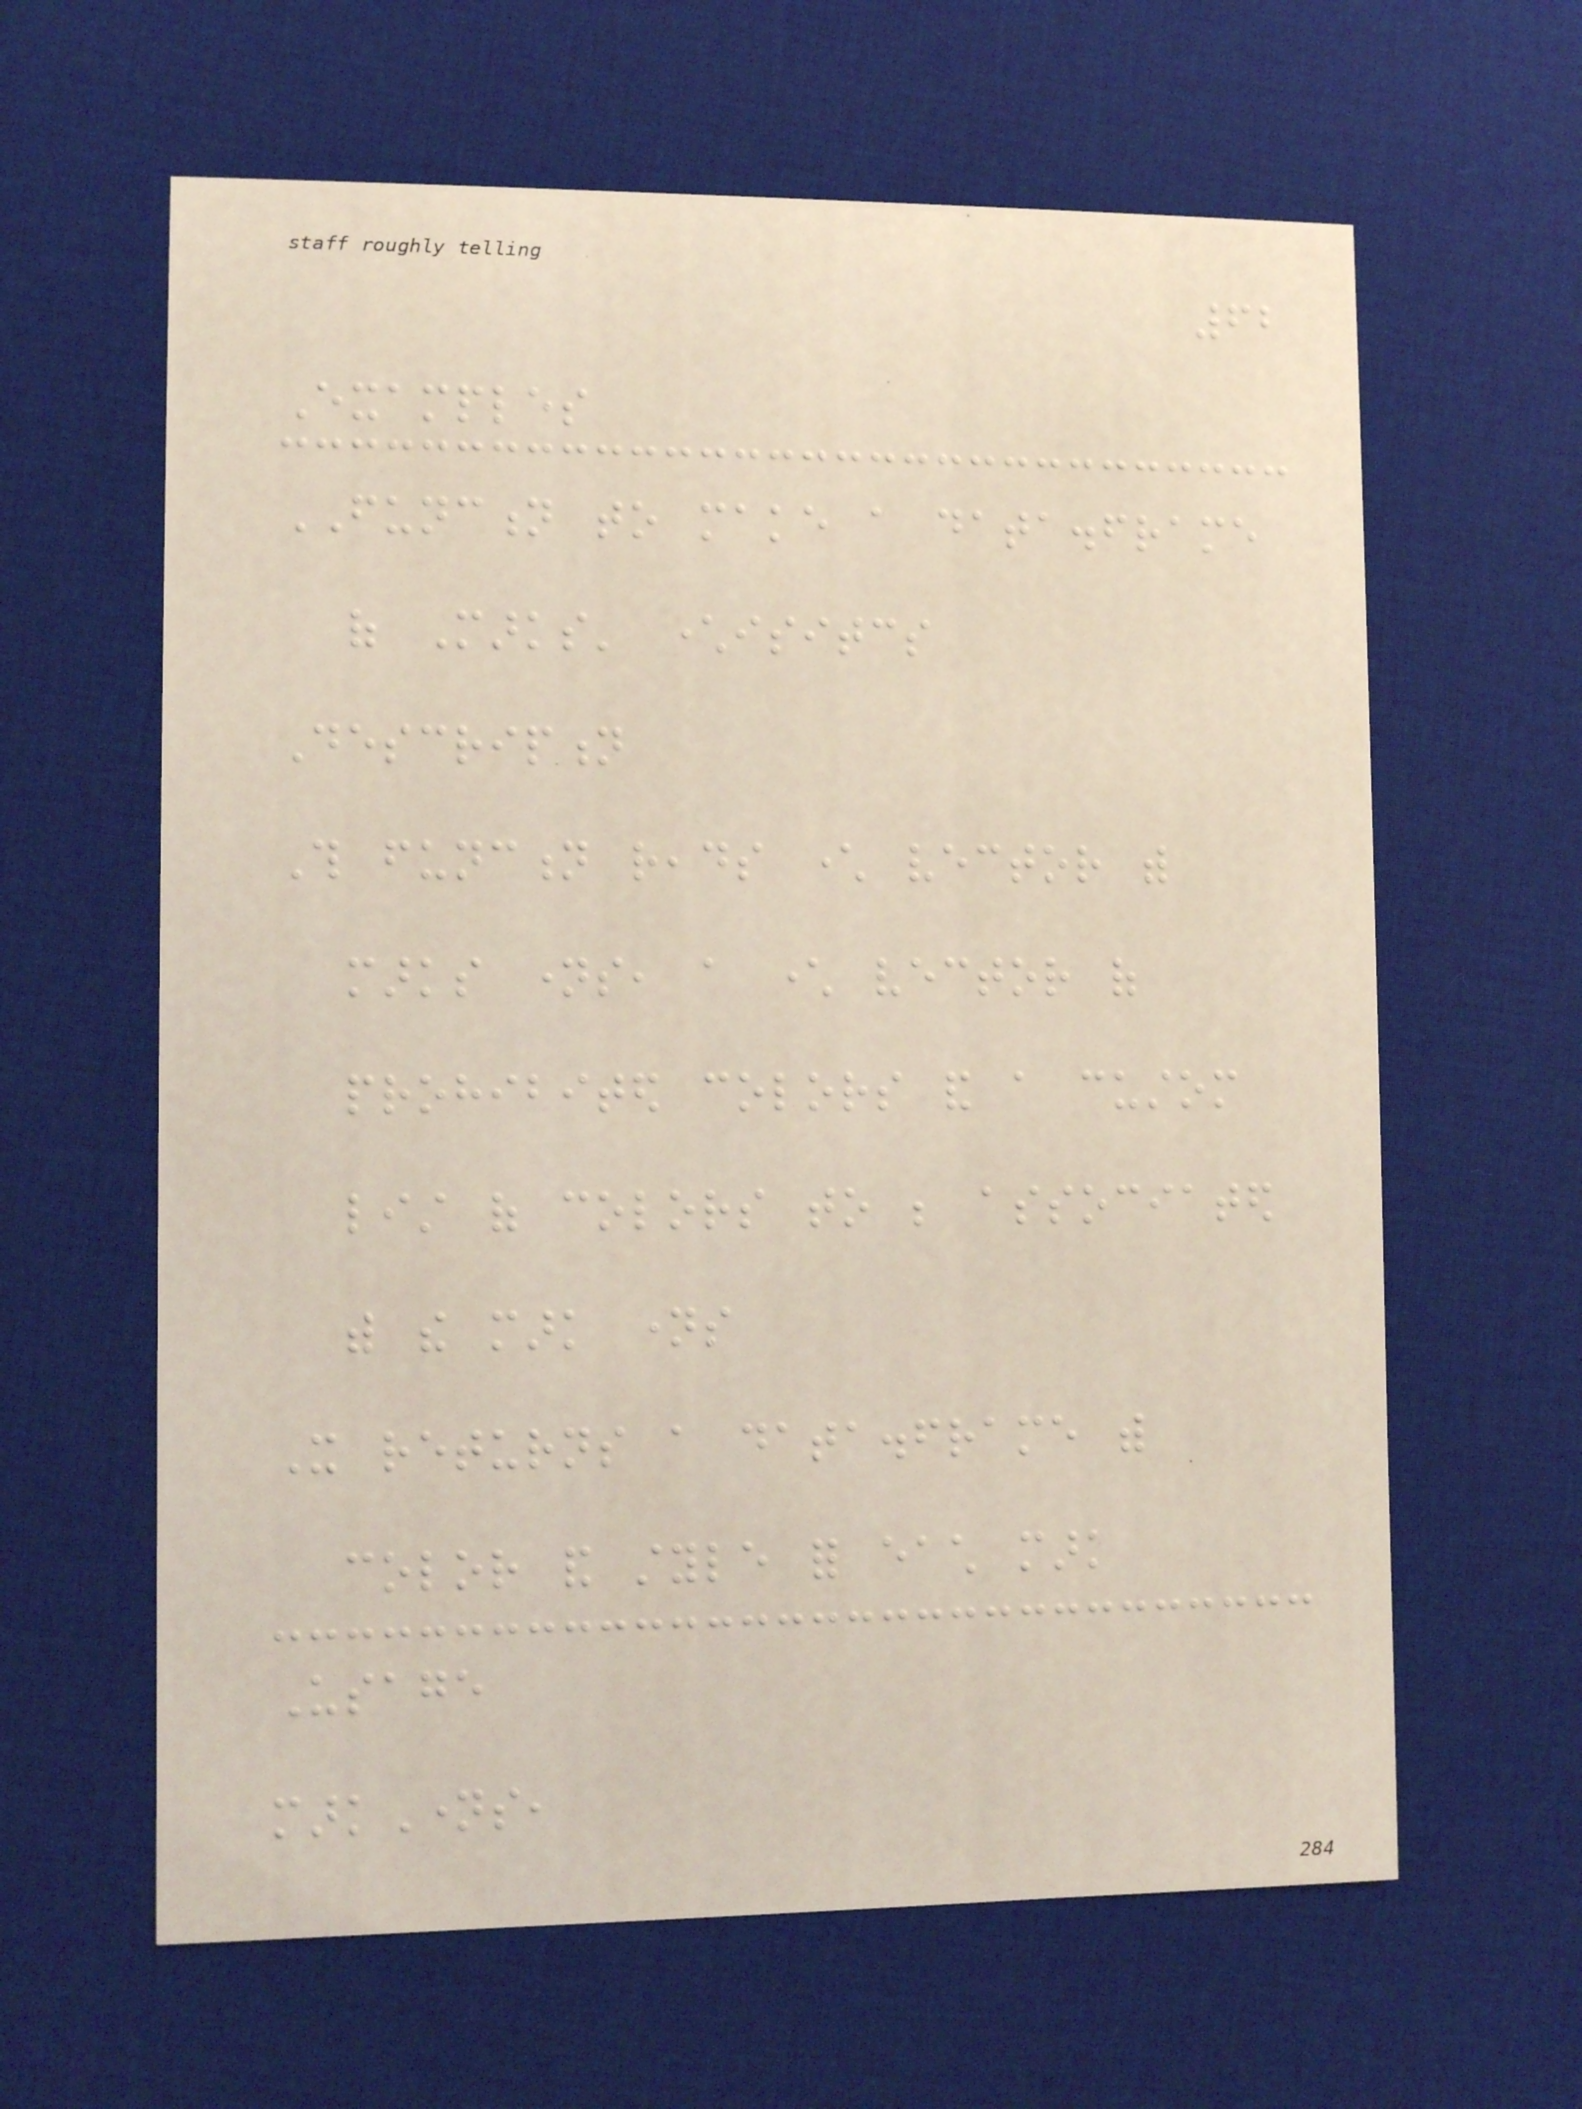62
Examples
FUNCTION to make a data.frame
of Marks' characterisitcs
Description
This function reads character vector with
marks names, a character vector of
prohibited colors and a custom
list of colors to be associated
with the mark names
It returns a data.frame with
color and style for each mark
Usage
markNames,
